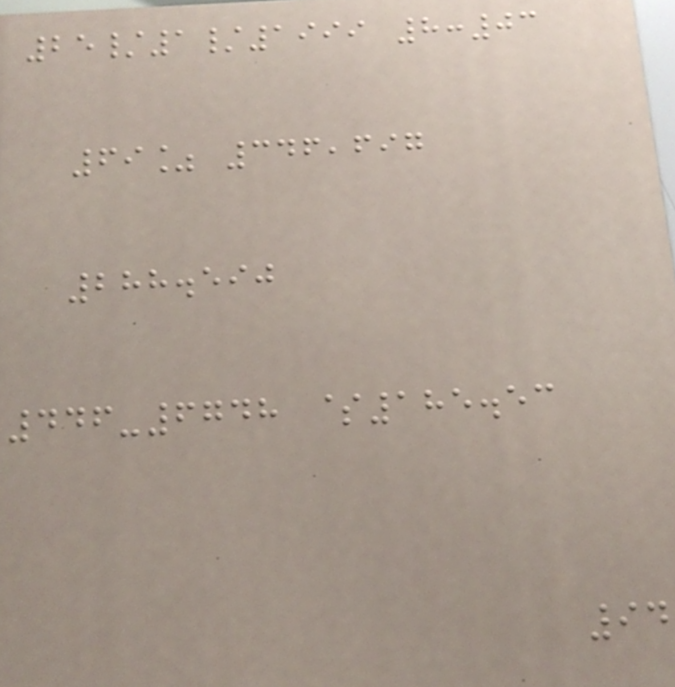25/1/1999 8:03
69% 346,697
288.590
446-6748 $185.53
94
